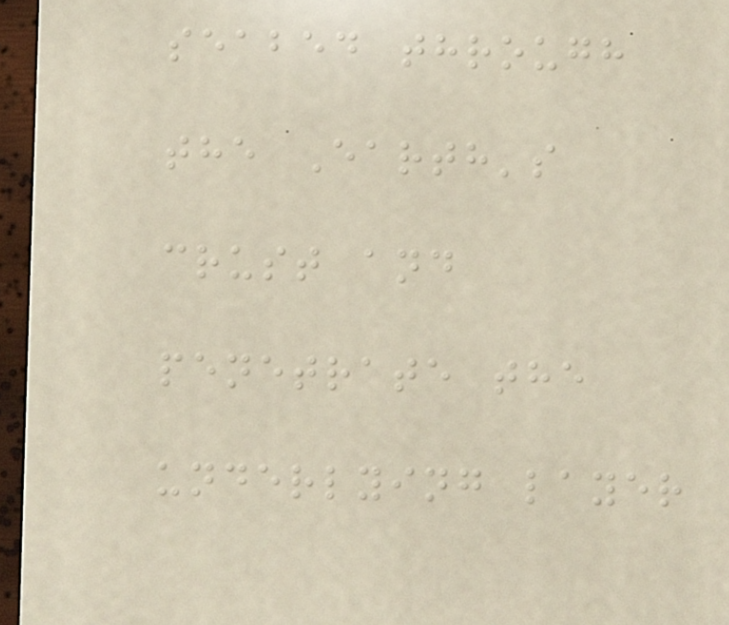seabed through
the Earth's
crust and
penetrate the
underlying layer
